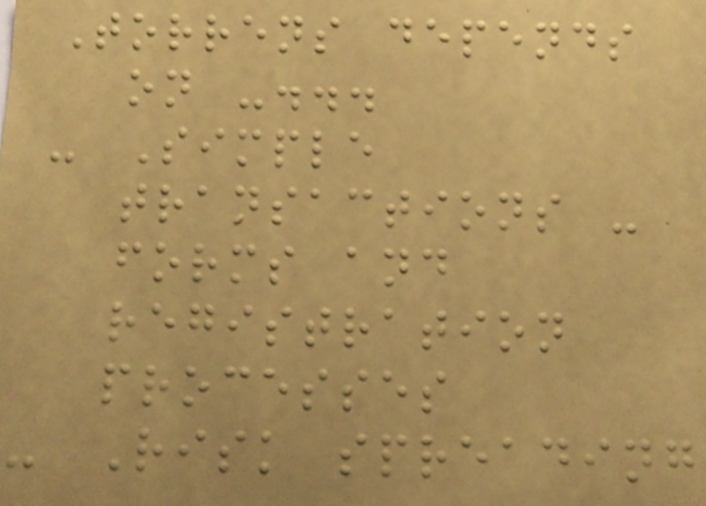Torrens depends
on -...
- Simple
transactions -
forms and
registration
processes
- Risk spreading
